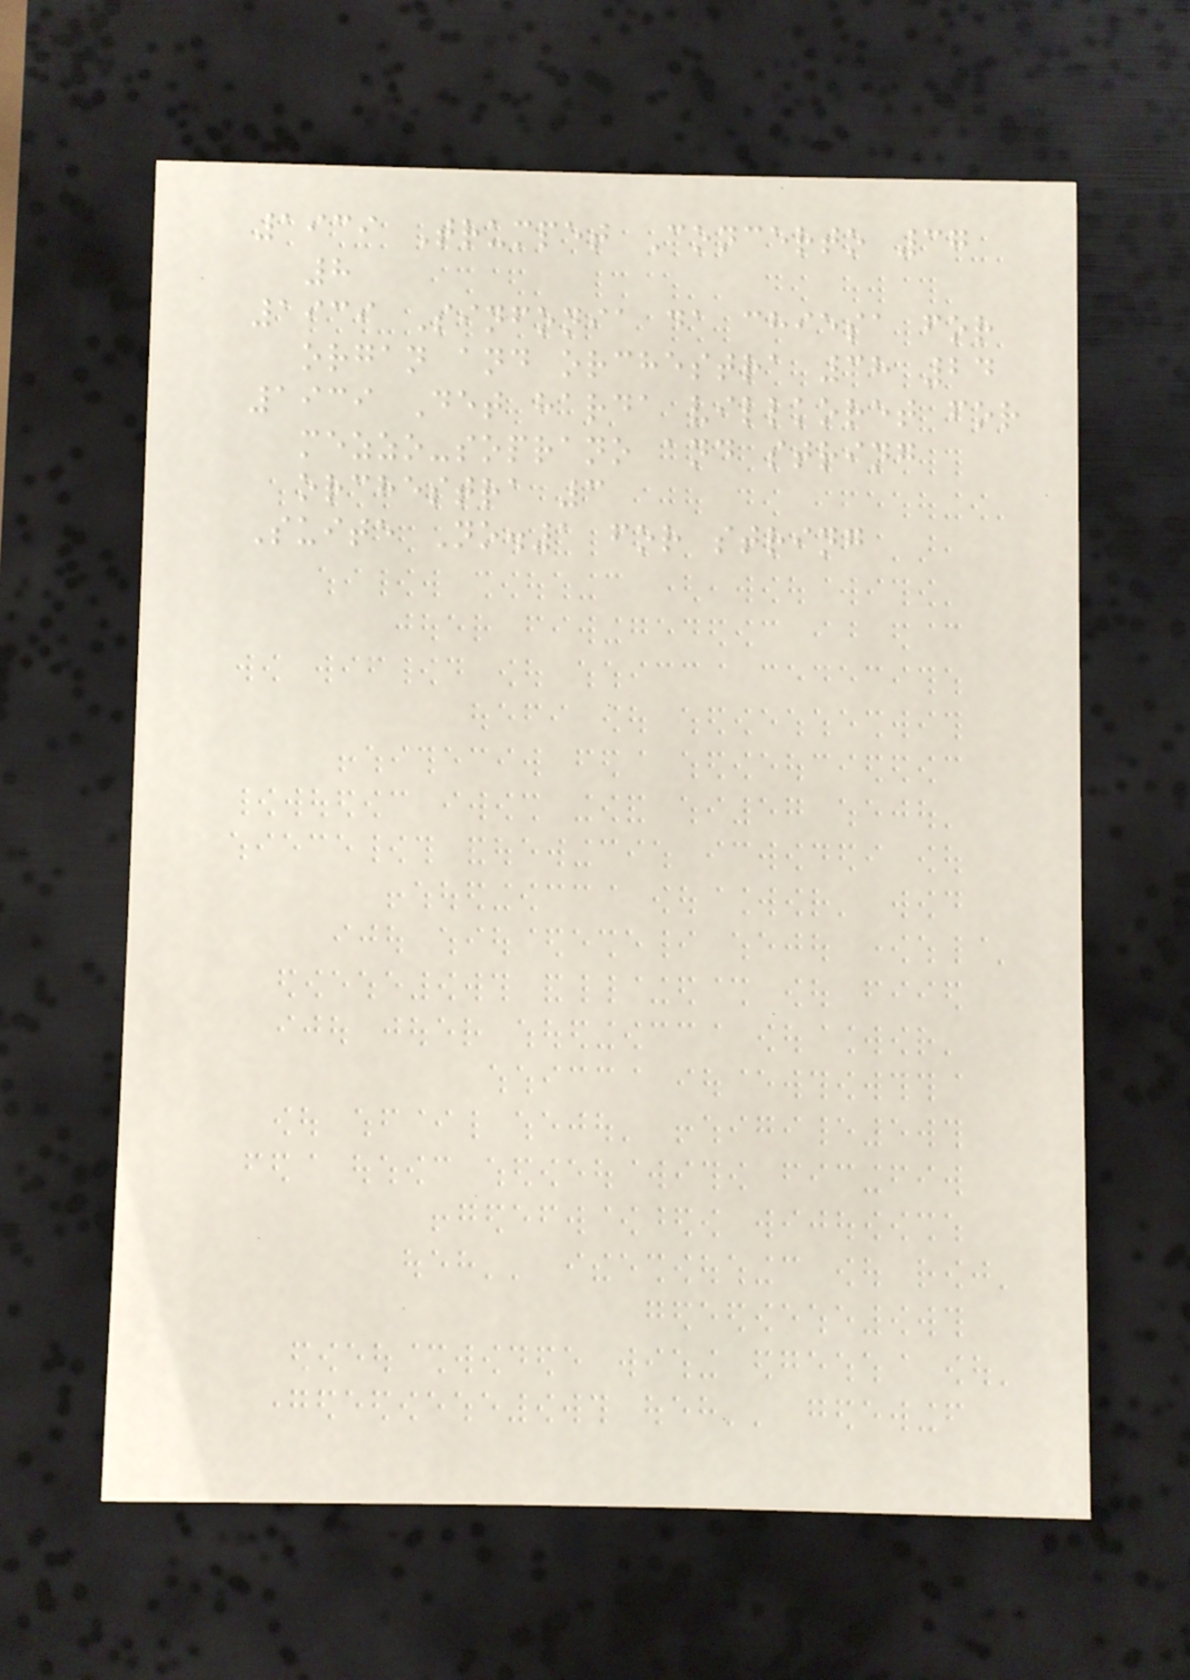1939 Trumpet Concerto 37
8
1939 Sinfonia da chiesa for
organ and orchestra 38 24
1939 Det harda villkoret for
mezzo-soprano and string
orchestra 3
Suite No.1 for string
